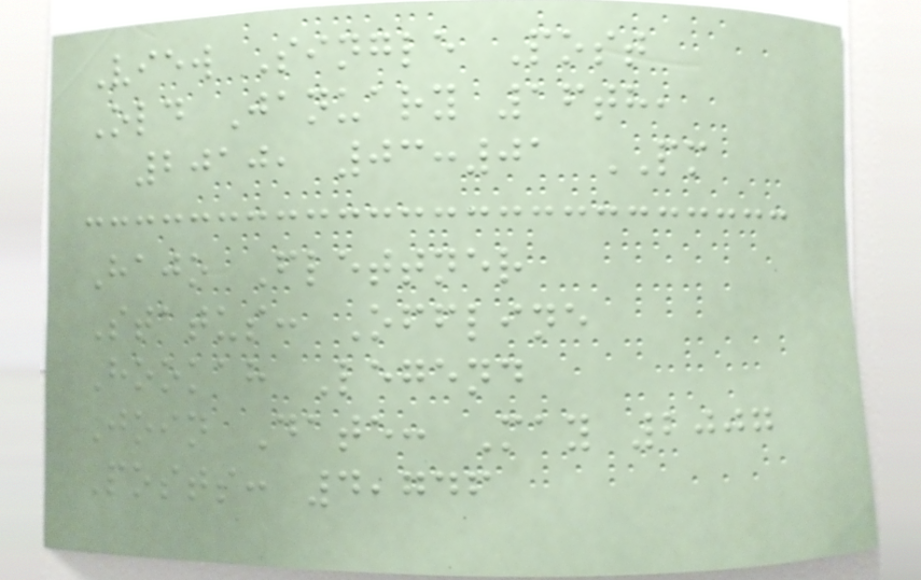View Single Post
Old January 16th,
2010, 03:01 PM
Hajo Flettner
Status: Offline
Hookah Legend
Join Date: May 2007
Posts: 4,746
